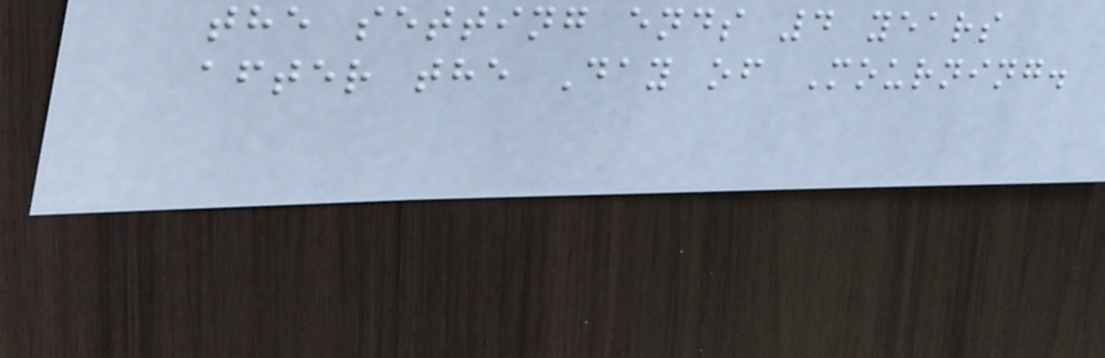the setting ends 4 years
after the Day of Mourning.
